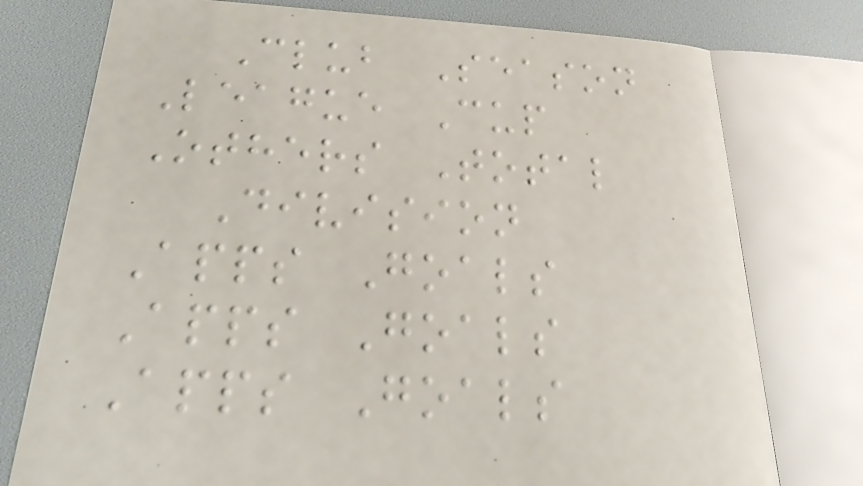Club Season
League Cup
Others Total
Division
Apps Goals
Apps Goals
Apps Goals
